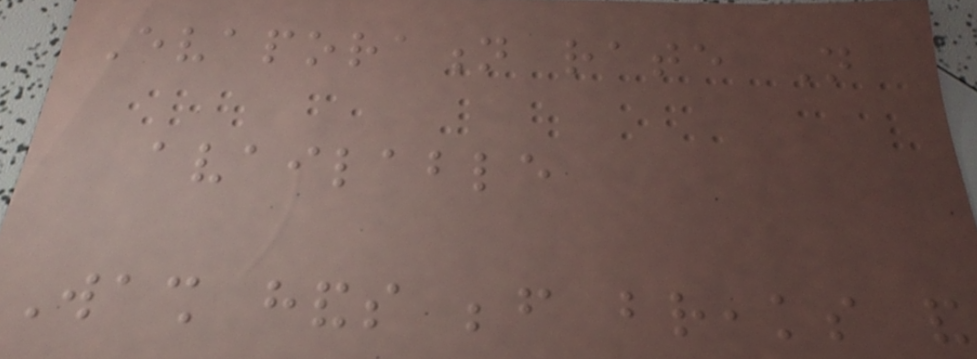Evaporation rate Not
available
Wash hands before breaks and
